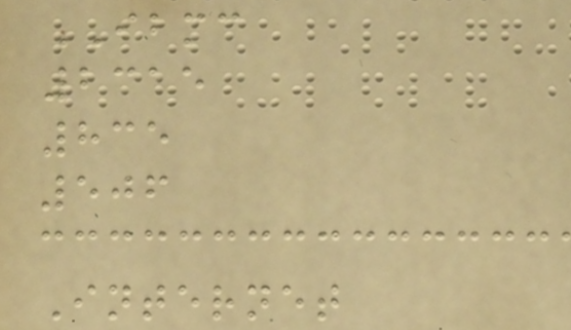IBMC
2315
835
506
Internet
